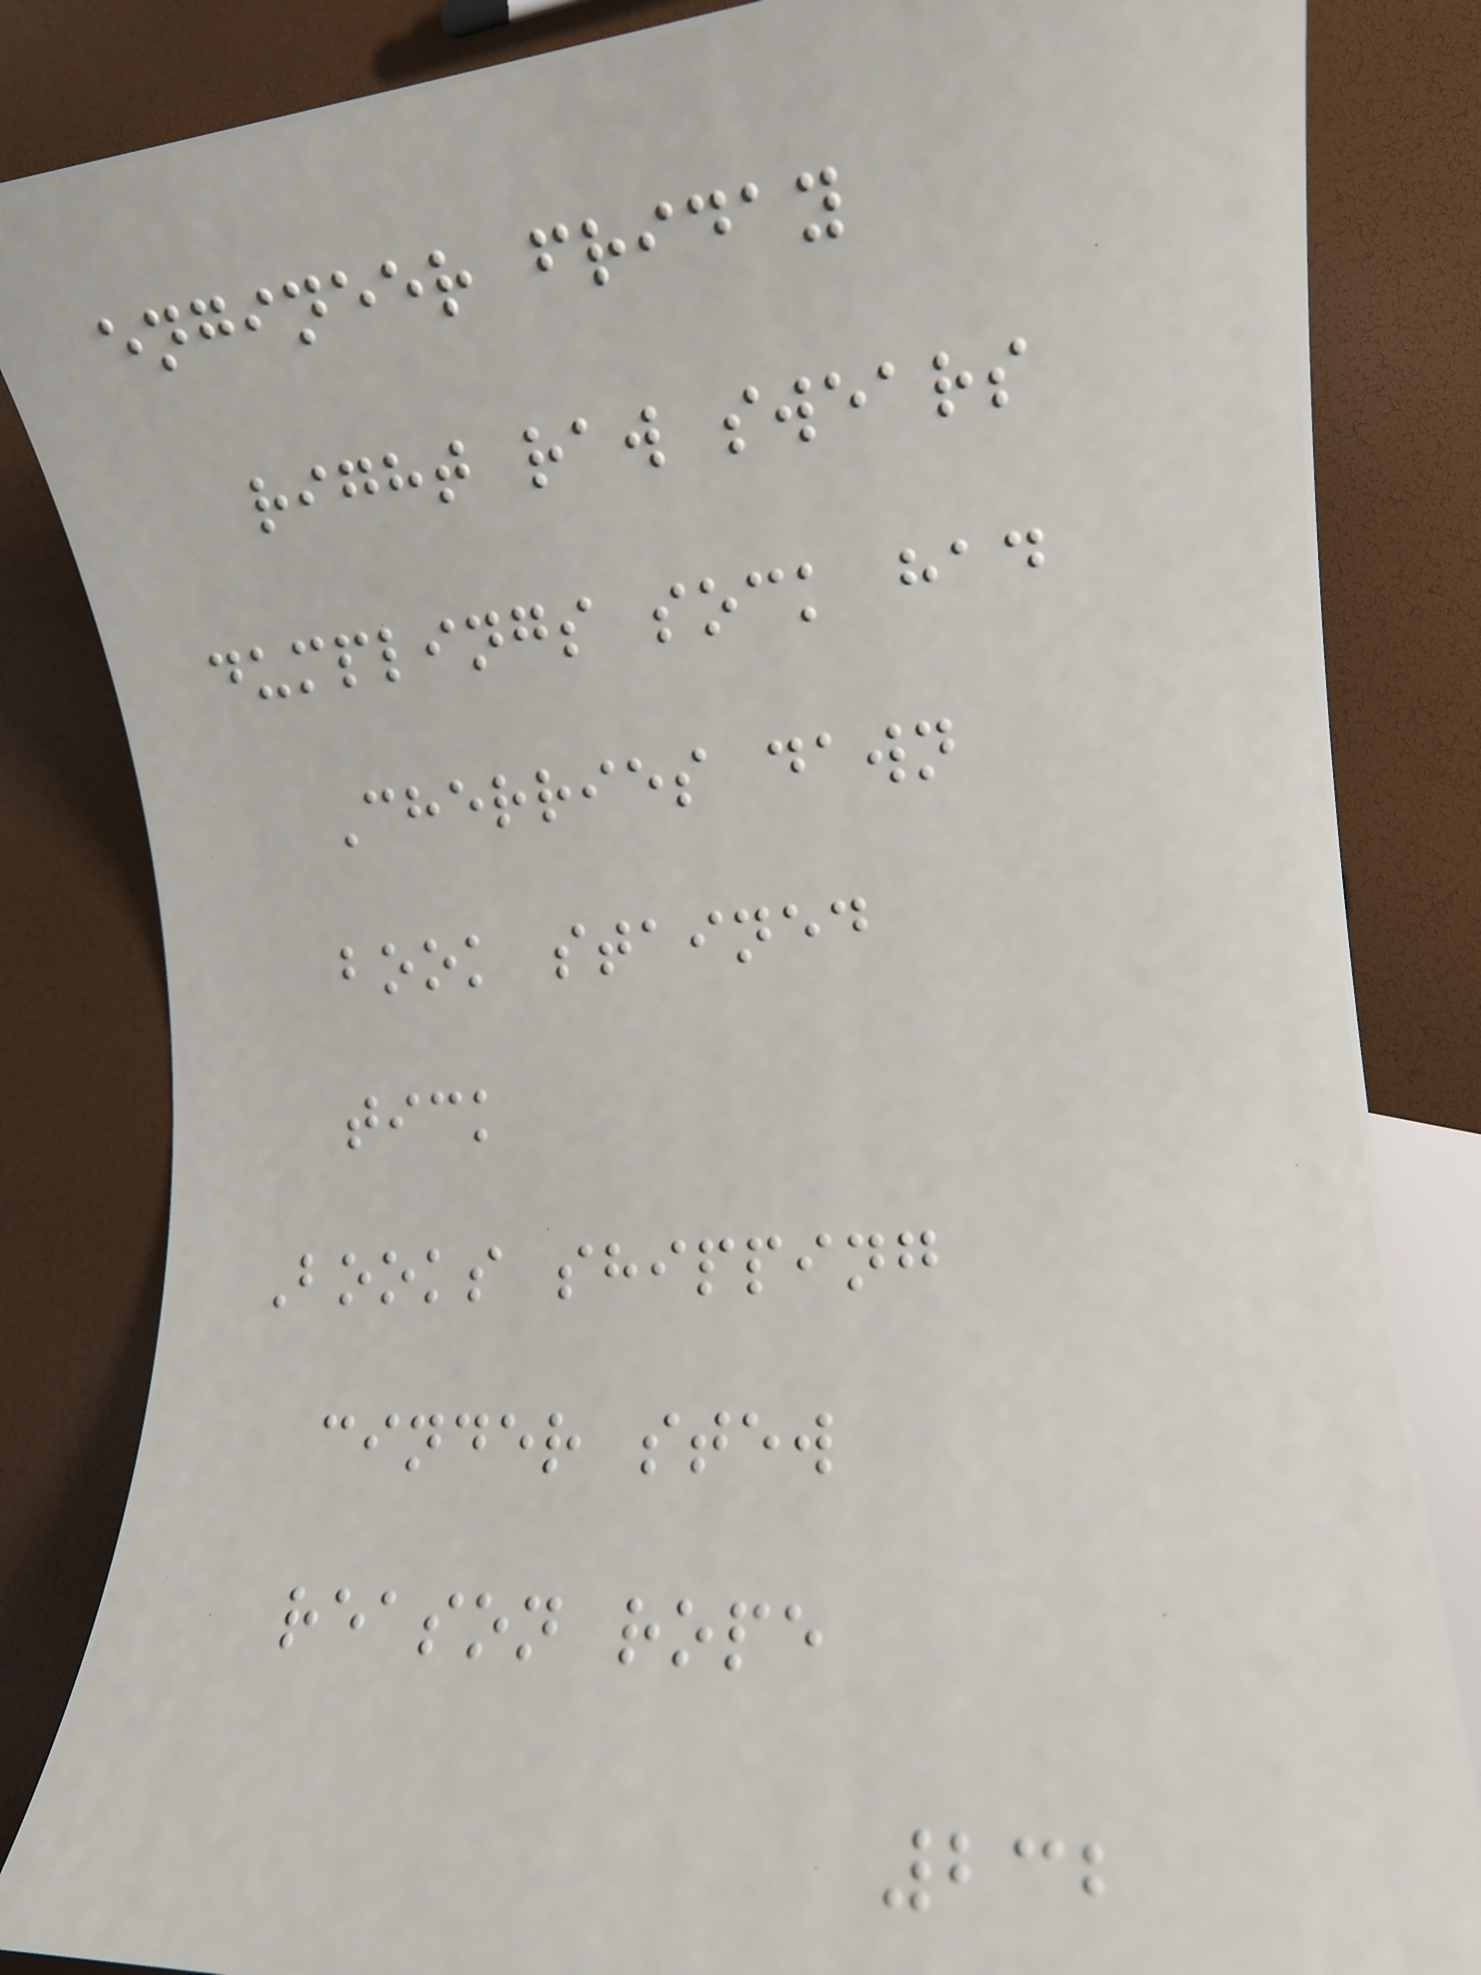engineer friday
right raw swears
dumplings sock had
Cherries dawn
book stained
tick
Books shipping
cinder stew
reason rope
232
